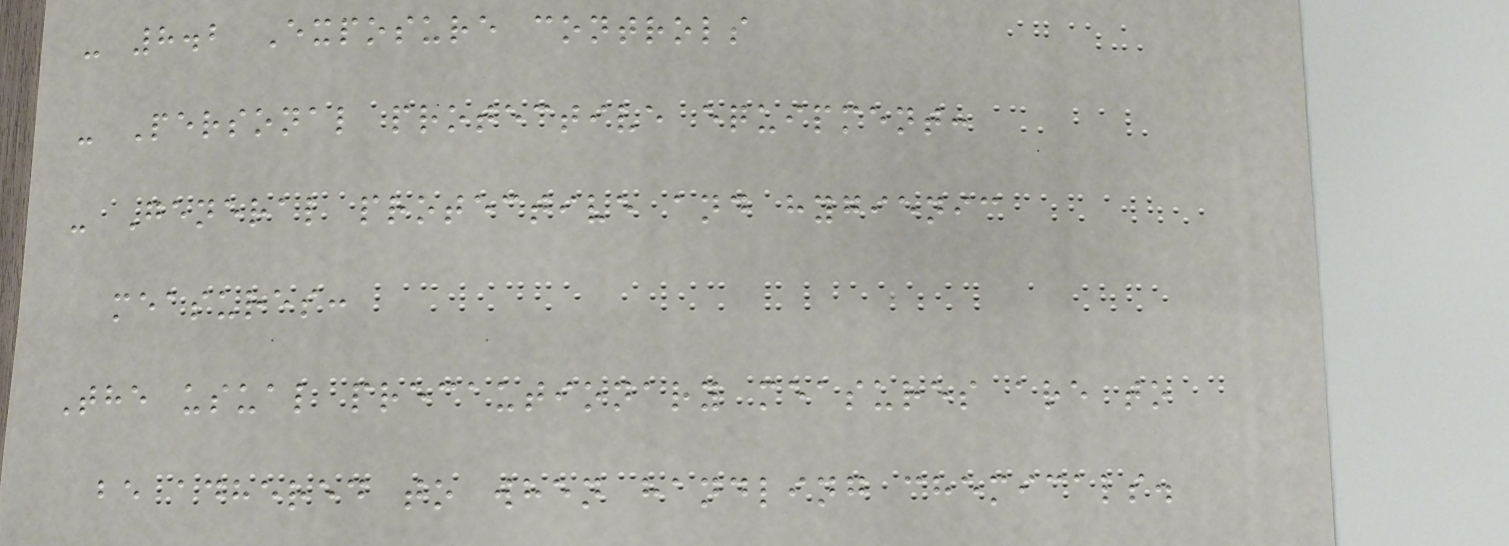- 8.2 Exposure controls
- Personal protective equipment:
- General protective and hygienic
measures:
The usual precautionary measures are to
be adhered to when handling chemicals.
